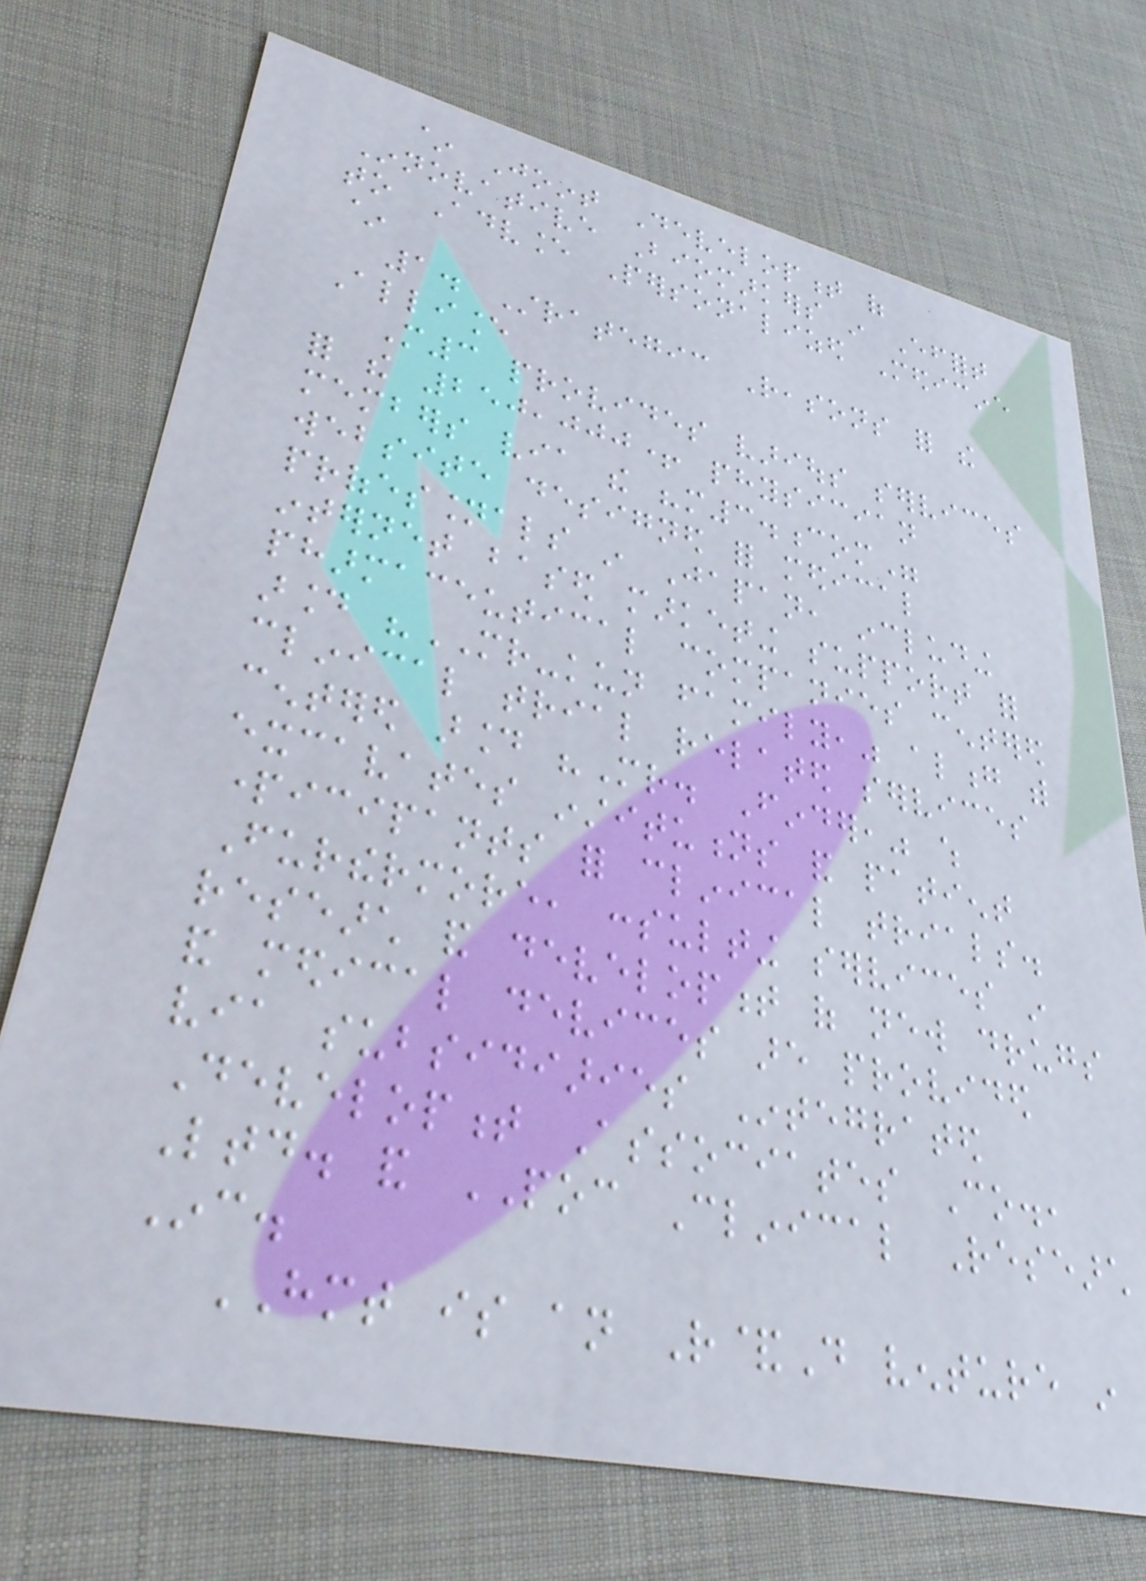~ Joint Development of
Innovative Biomarkers in Effort
to Advance Personalized Medicine
~
1. Strategic Reasons for the
Alliance
M3 provides various services
for the 250,000+ physician
members via the "m3.com"
website designed for medical
professionals in Japan, including
internet based marketing support for
pharmaceutical companies centered
around "MR-kun family," along with
clinical trial related services
centered around "Mr. Finder," which
excavates institutions and patient
participants for clinical trials.
Furthermore, consulting services in
research and development of new drugs
and medical devices are provided
via subsidiaries Integrated
Development Associates Co.,
Ltd. and POC Clinical Research
Inc.
HMT is an R&D venture in
